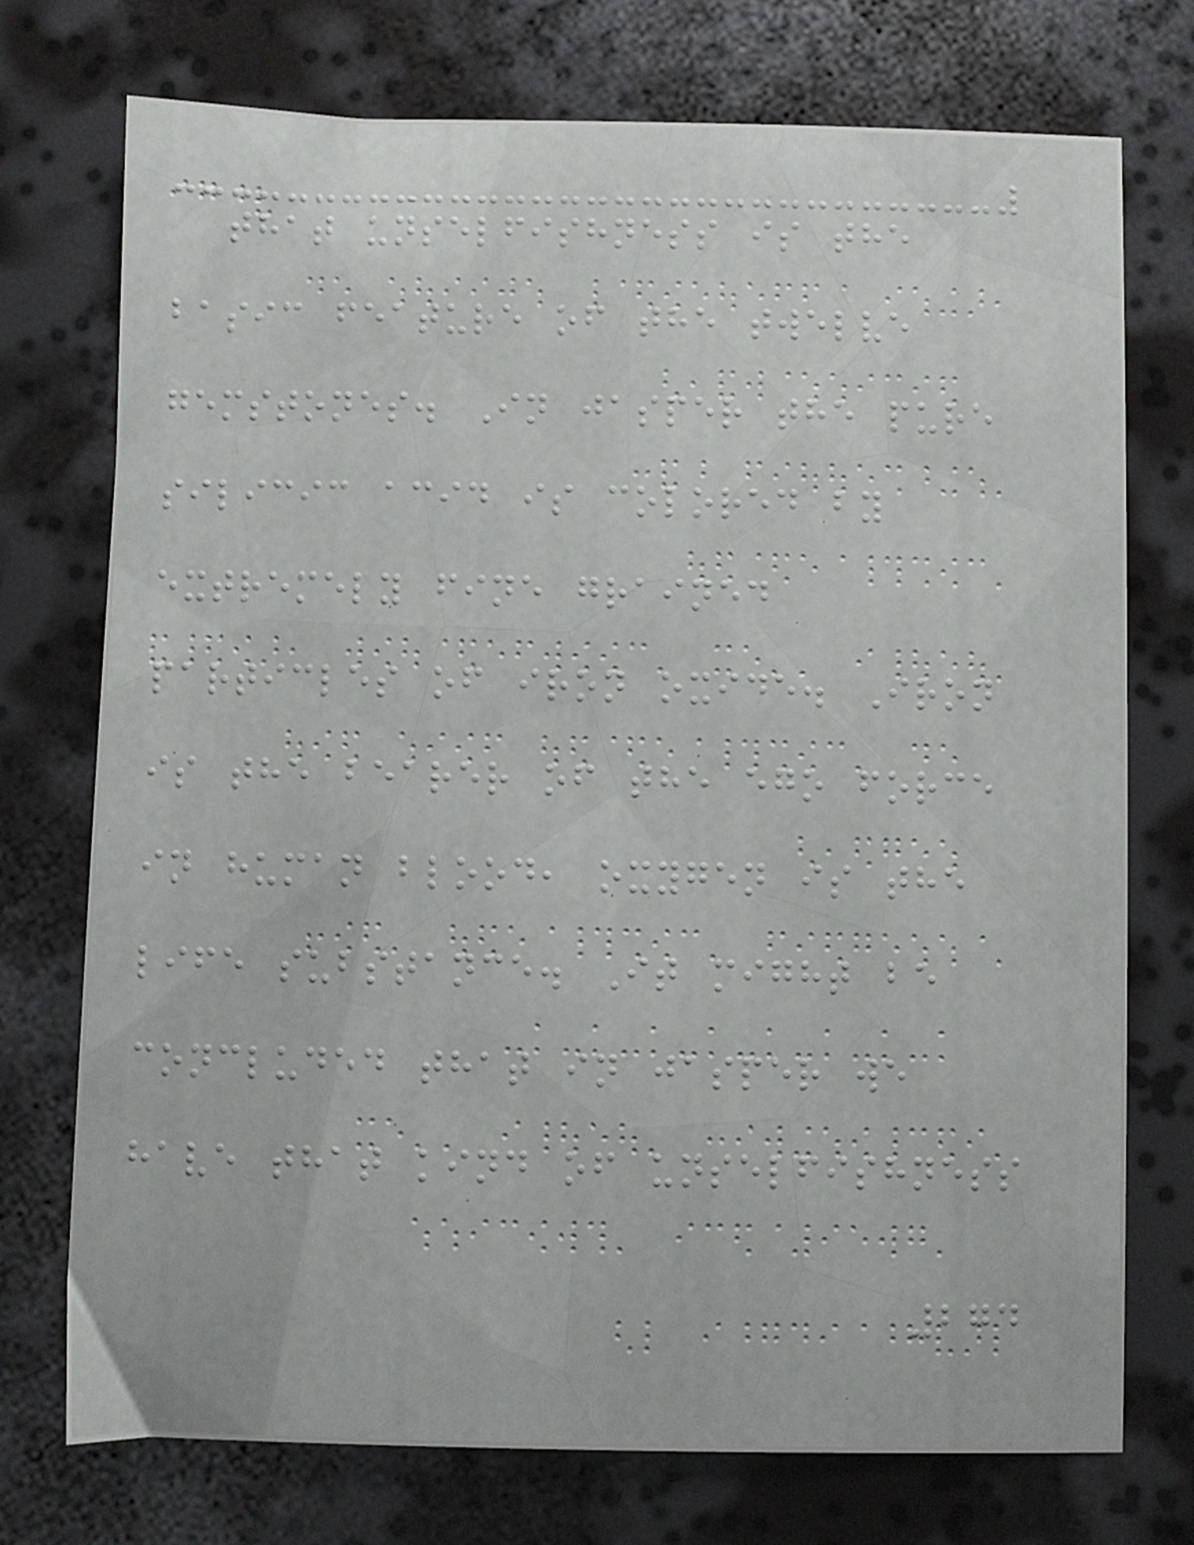that unselfishness is the
basic feature of the twelve
gemstones. In jasper the pure
silicic acid is colored by
extremely fine grained
particles of iron oxide. Iron
is the bearer of the ego force
in human blood, oxygen is the
life substance. It might be
concluded that in jasper we
have that kind of unselfishness
274
